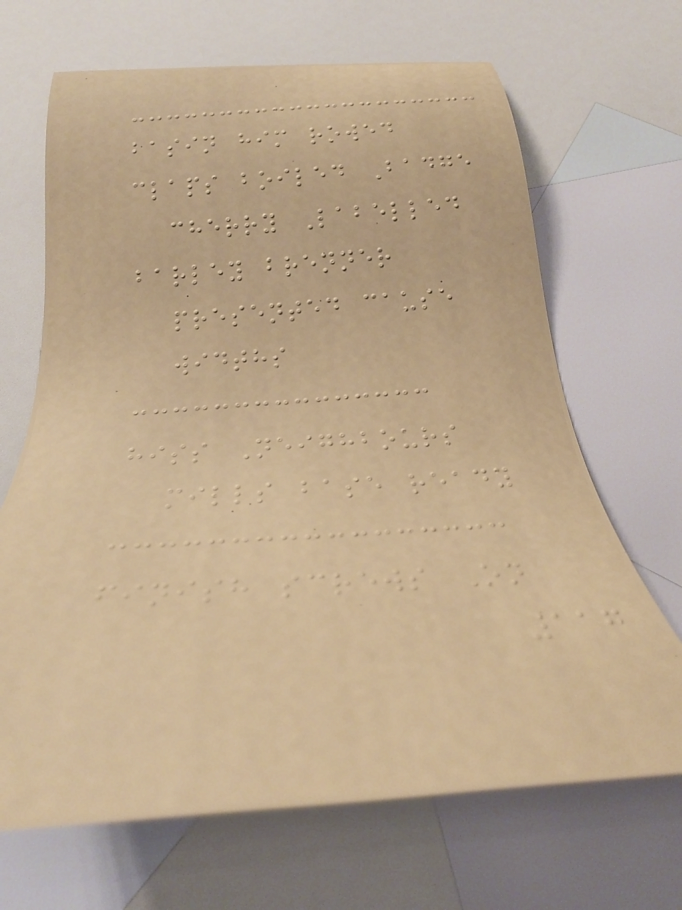basin him rowed
claps boiled Badge
cherry Labelled
barley brenner
presented cause
widths
hiss Neighbours
mills base ready
finish screws On
117
